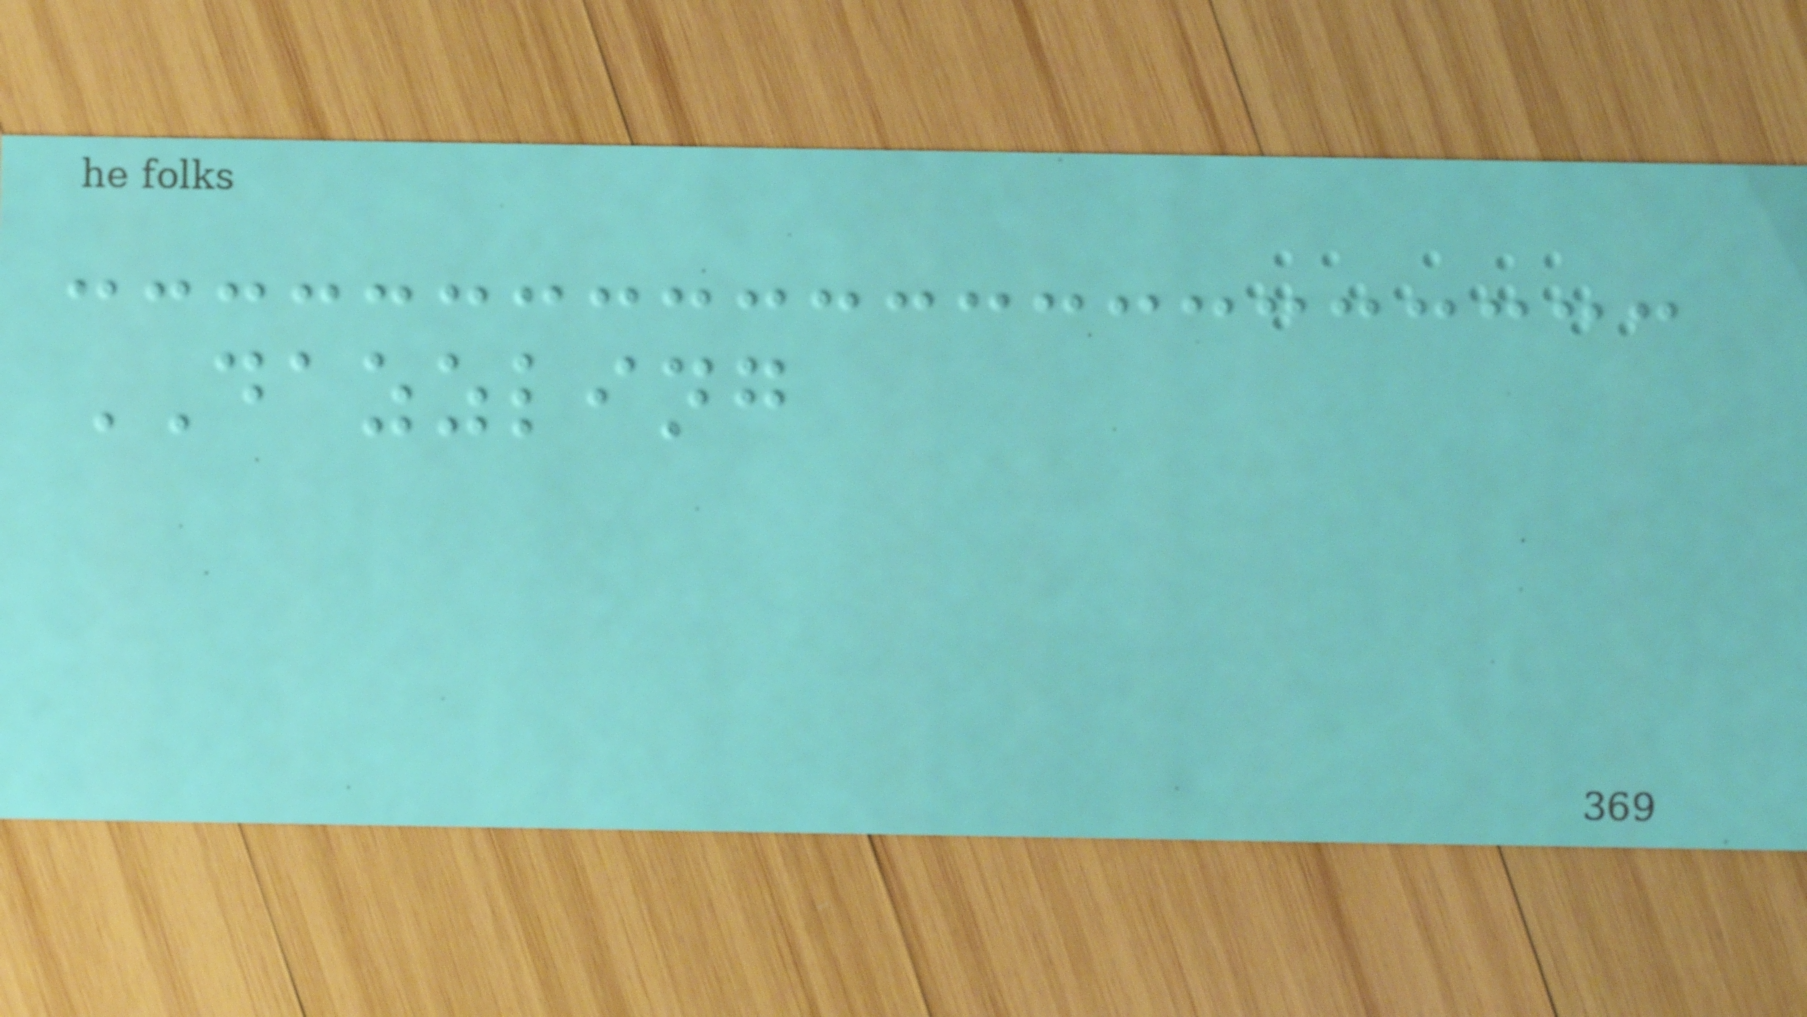DAZZLING
